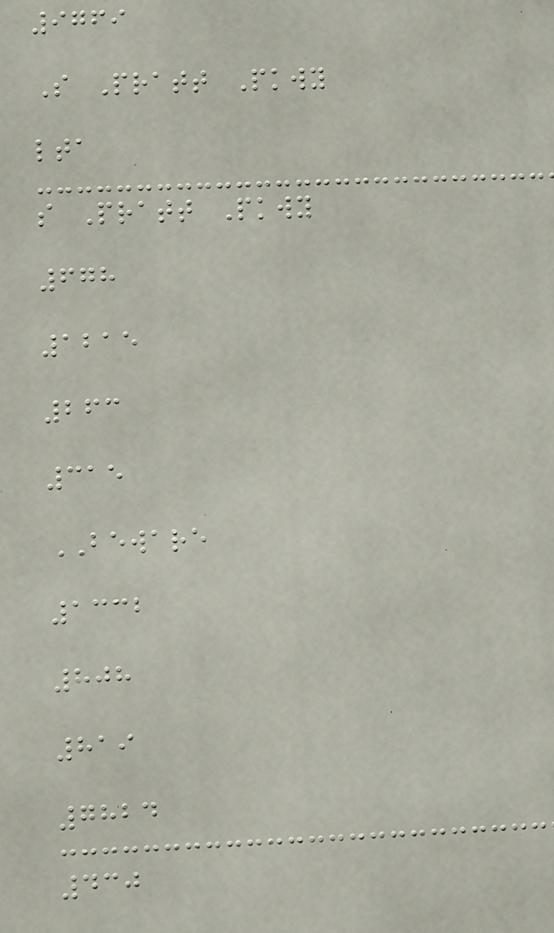9769
S Pratt Pkwy
lta
s Pratt Pkwy
678
1215
263
315
BEWARE
1332
808
819
7824
430
